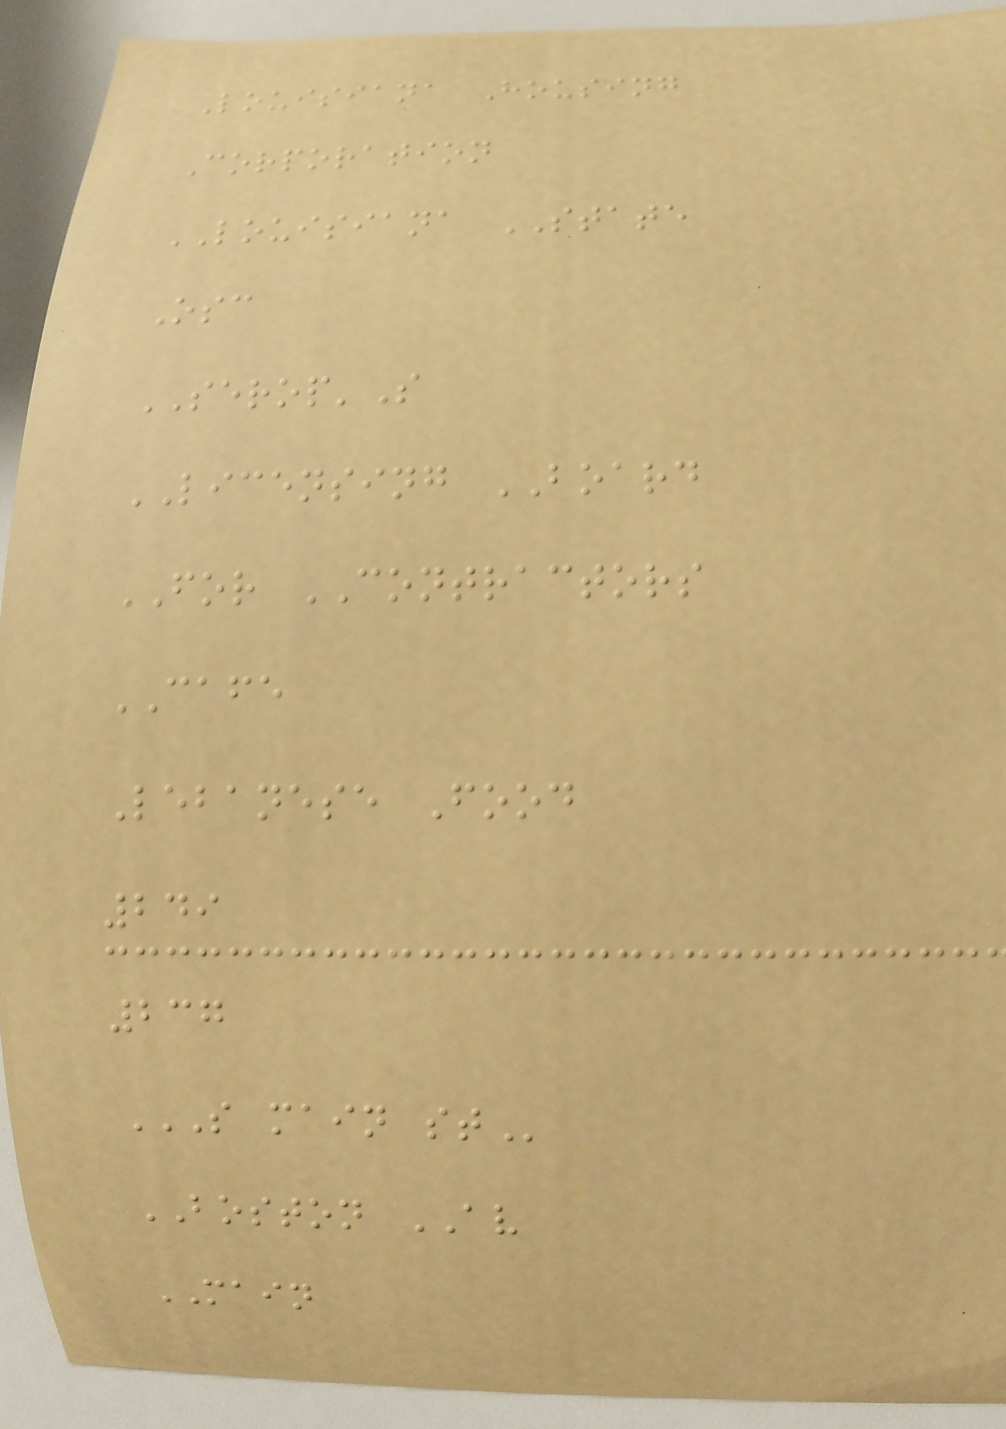Louisiana Housing
Corporation
LOUISIANA STATE
Osc
SEROP'S
LICENSING BOARD
FOR CONTRACTORS
CAFE
Lebanese Food
249
237
S MAIN ST
BOSTON AV
MAIN
